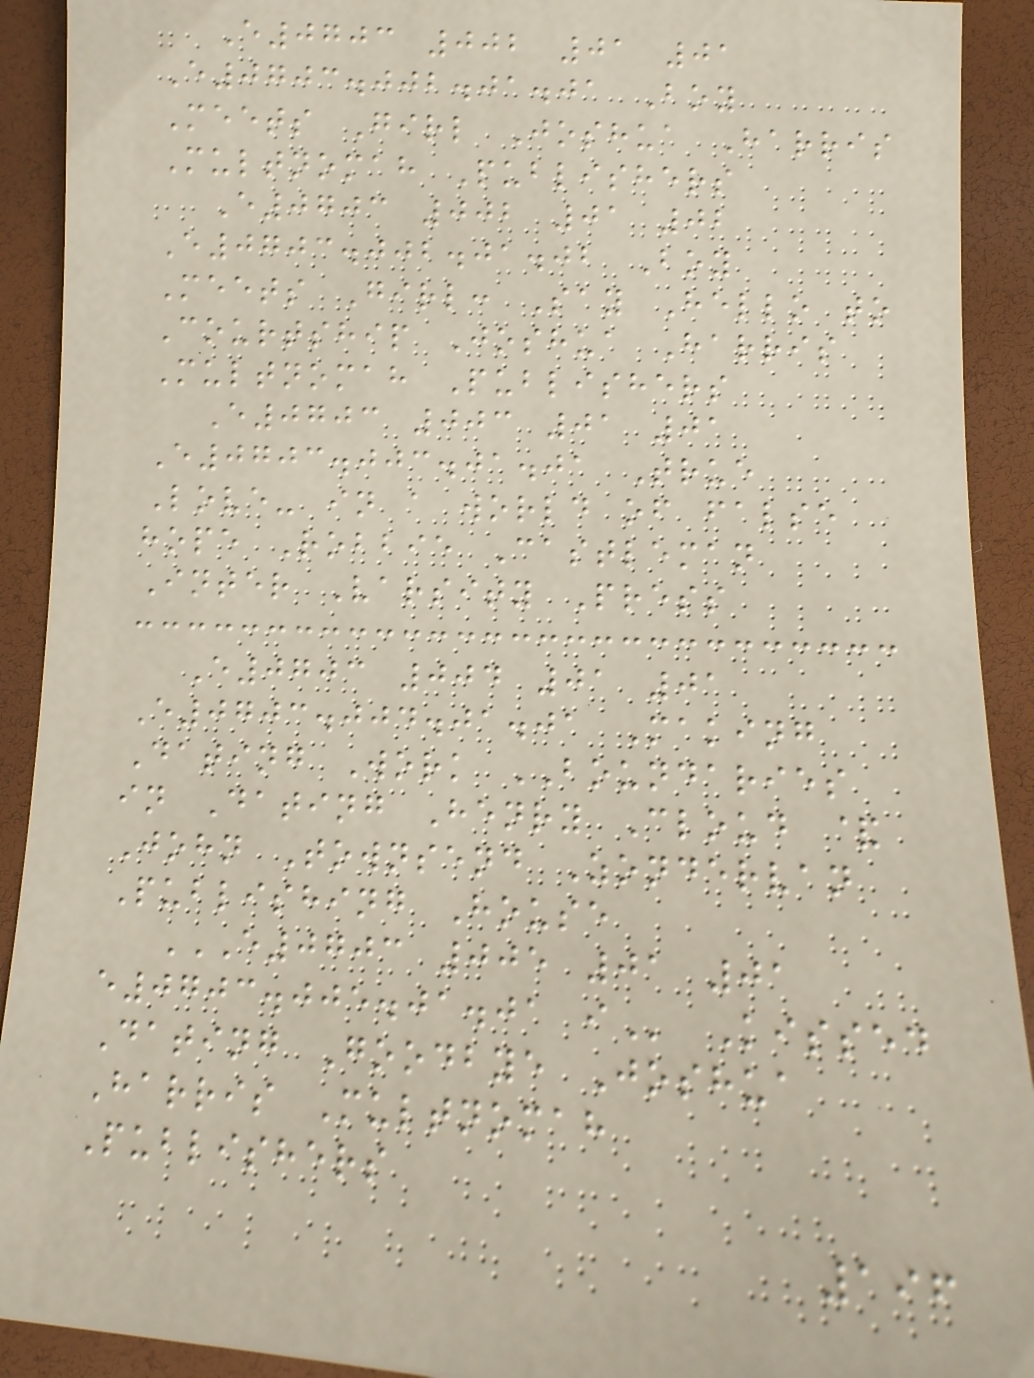E0703 002 01 01
E0703.002.01.01 Boy
Meets Girl Joshua Harris
Multnomah Publishers
E0703 002 01 02
E0703.002.01.02 Boy
Meets Girl: Say Hello to
Courtship Joshua Harris
Multnomah Publishers
E0703 003 01 01
E0703.003.01.01 True
Love- in a world of false
hope Robbie Castleman
Inter Varsity Press
E0703 004 01 01
E0703.004.01.01 Making
Dating Work BOUNDARIES
in Dating Henry Cloud &
John Townsend Zondervan
Publishing House
E0703 005 01 01
E0703.005.01.01 I Kissed
Dating Goodbye Joshua
Harris Multnomah
Publishers
196
